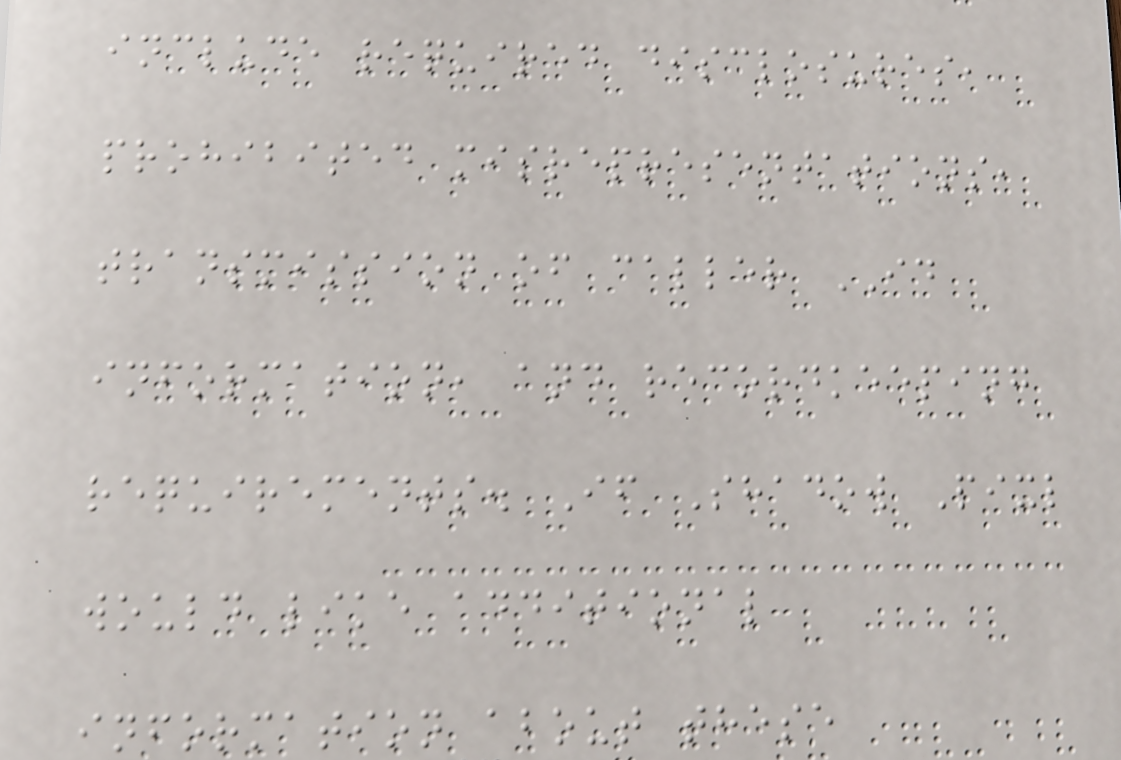include required disclosures,
prohibited misrepresentations,
transmission of caller ID
information, and recordkeeping
requirements. If Shadow Pixl
would like additional
information about these
